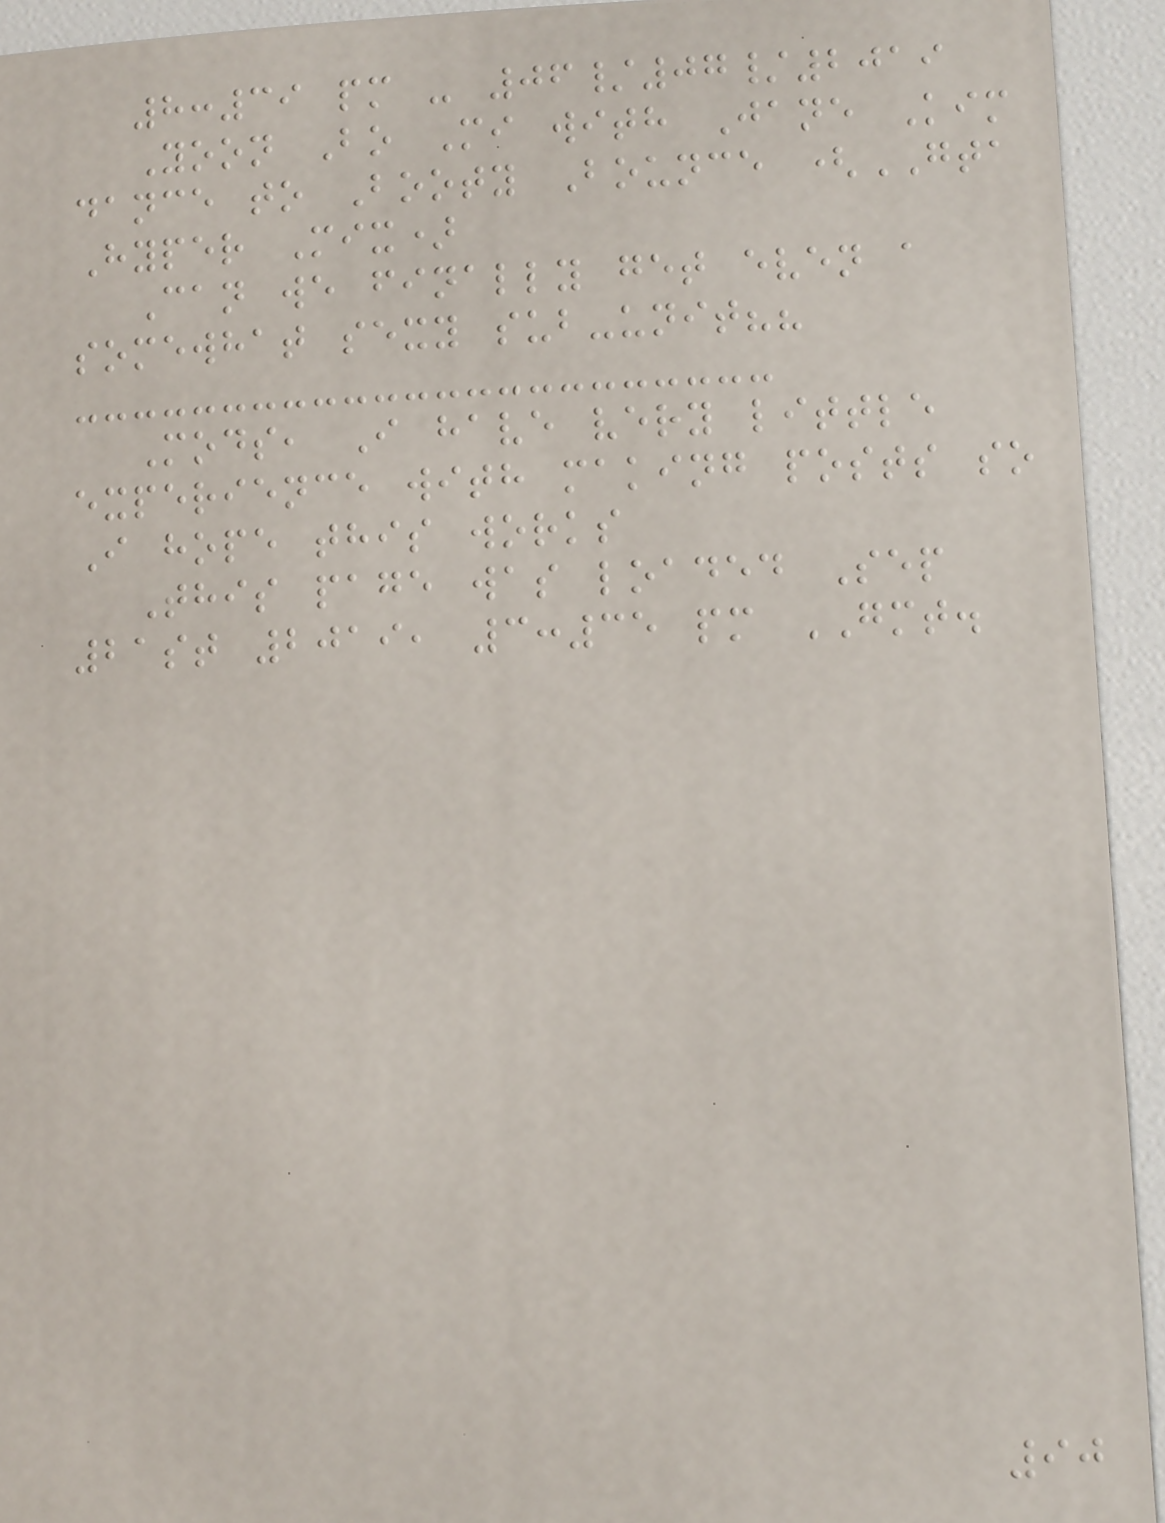8:39 pm - 06/07/2019
Yoon Bo Mi with Jane Kim
dance to Booty Bounce (GTA
Hyper Mix)
Can we finally get even a
somewhat sexy sub-unit??
Mods, I have very little
experience with making posts so
I hope this works
This page was loaded Sep
21st 2019, 3:35 pm GMT.
90
